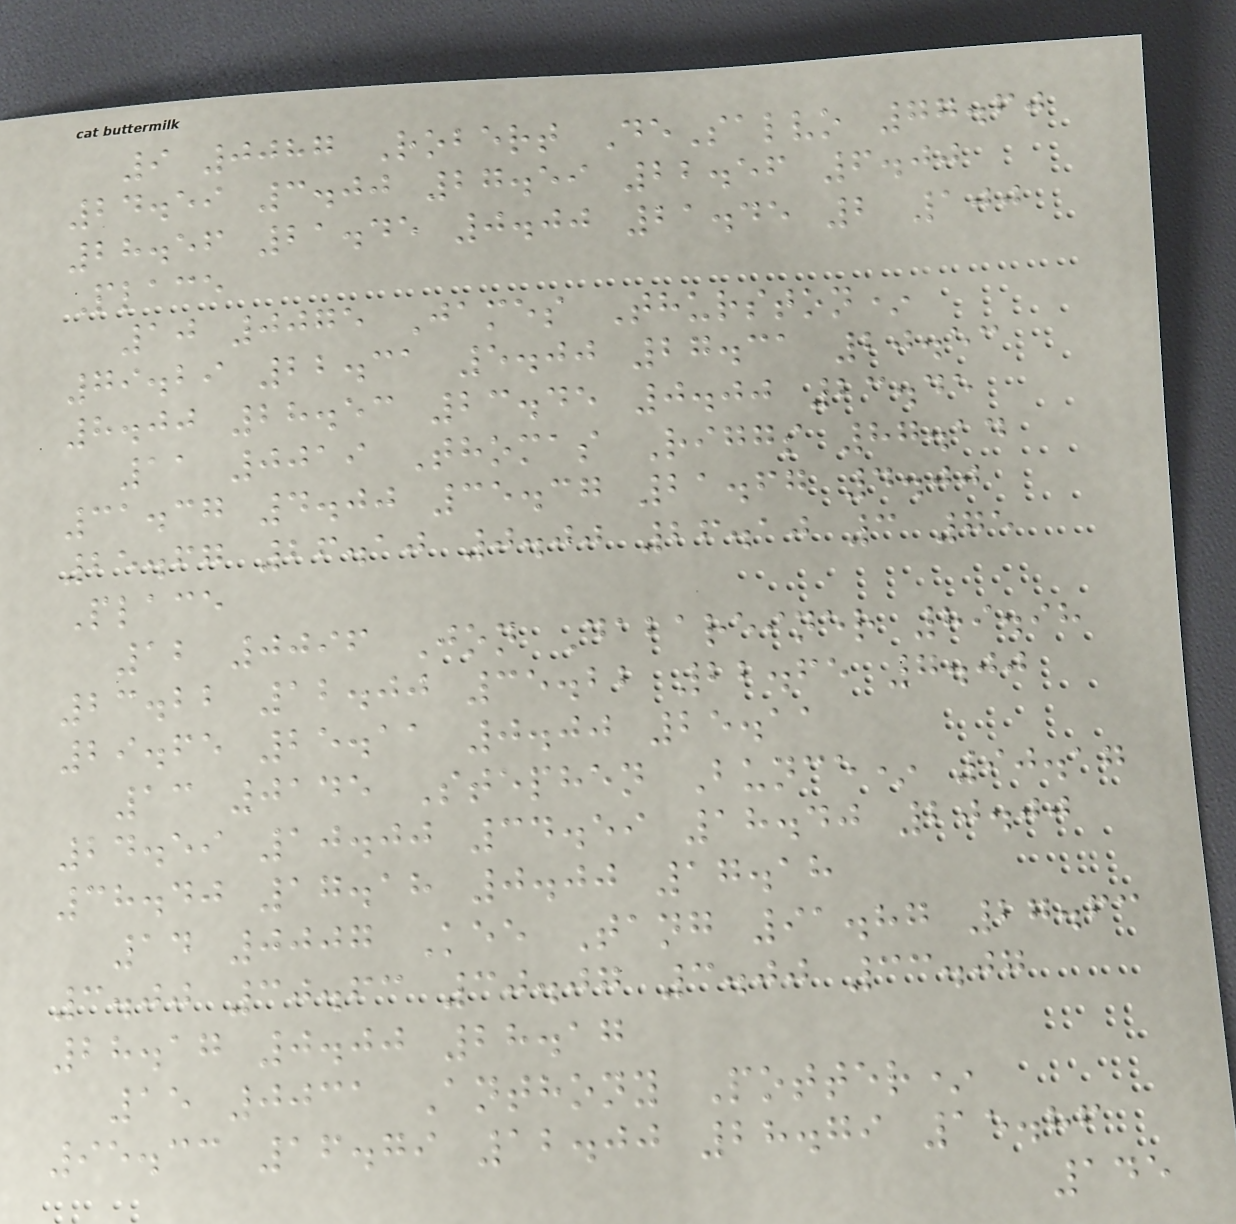9 0087 Robert DeSalvo 77.60
24.59 3.00 27.59 22.56 6.00
28.56 21.45 0.00 21.45 2 100
Place
10 0075 James Thurston*
79.29 22.31 5.00 27.31 20.53
8.00 28.53 23.45 0.00 23.45
11 0019 Thomas Riggs 87.14
31.37 4.00 35.37 21.67 4.00
25.67 26.10 0.00 26.10 3 75
Place
12 0096 Jon Dabareiner 89.98
23.22 12.00 35.22 22.65 7.00
29.65 25.11 0.00 25.11
13 0145 Stephen Bunce* 90.17
24.59 10.00 34.59 18.40 20.00
38.40 17.18 0.00 17.18
14 0007 Kee Tang 91.87 27.63
3.00 30.63 30.07 3.00 33.07
28.17 0.00 28.17
15 0031 Anthony Potter*
95.33 16.79 12.00 28.79 15.86
145
